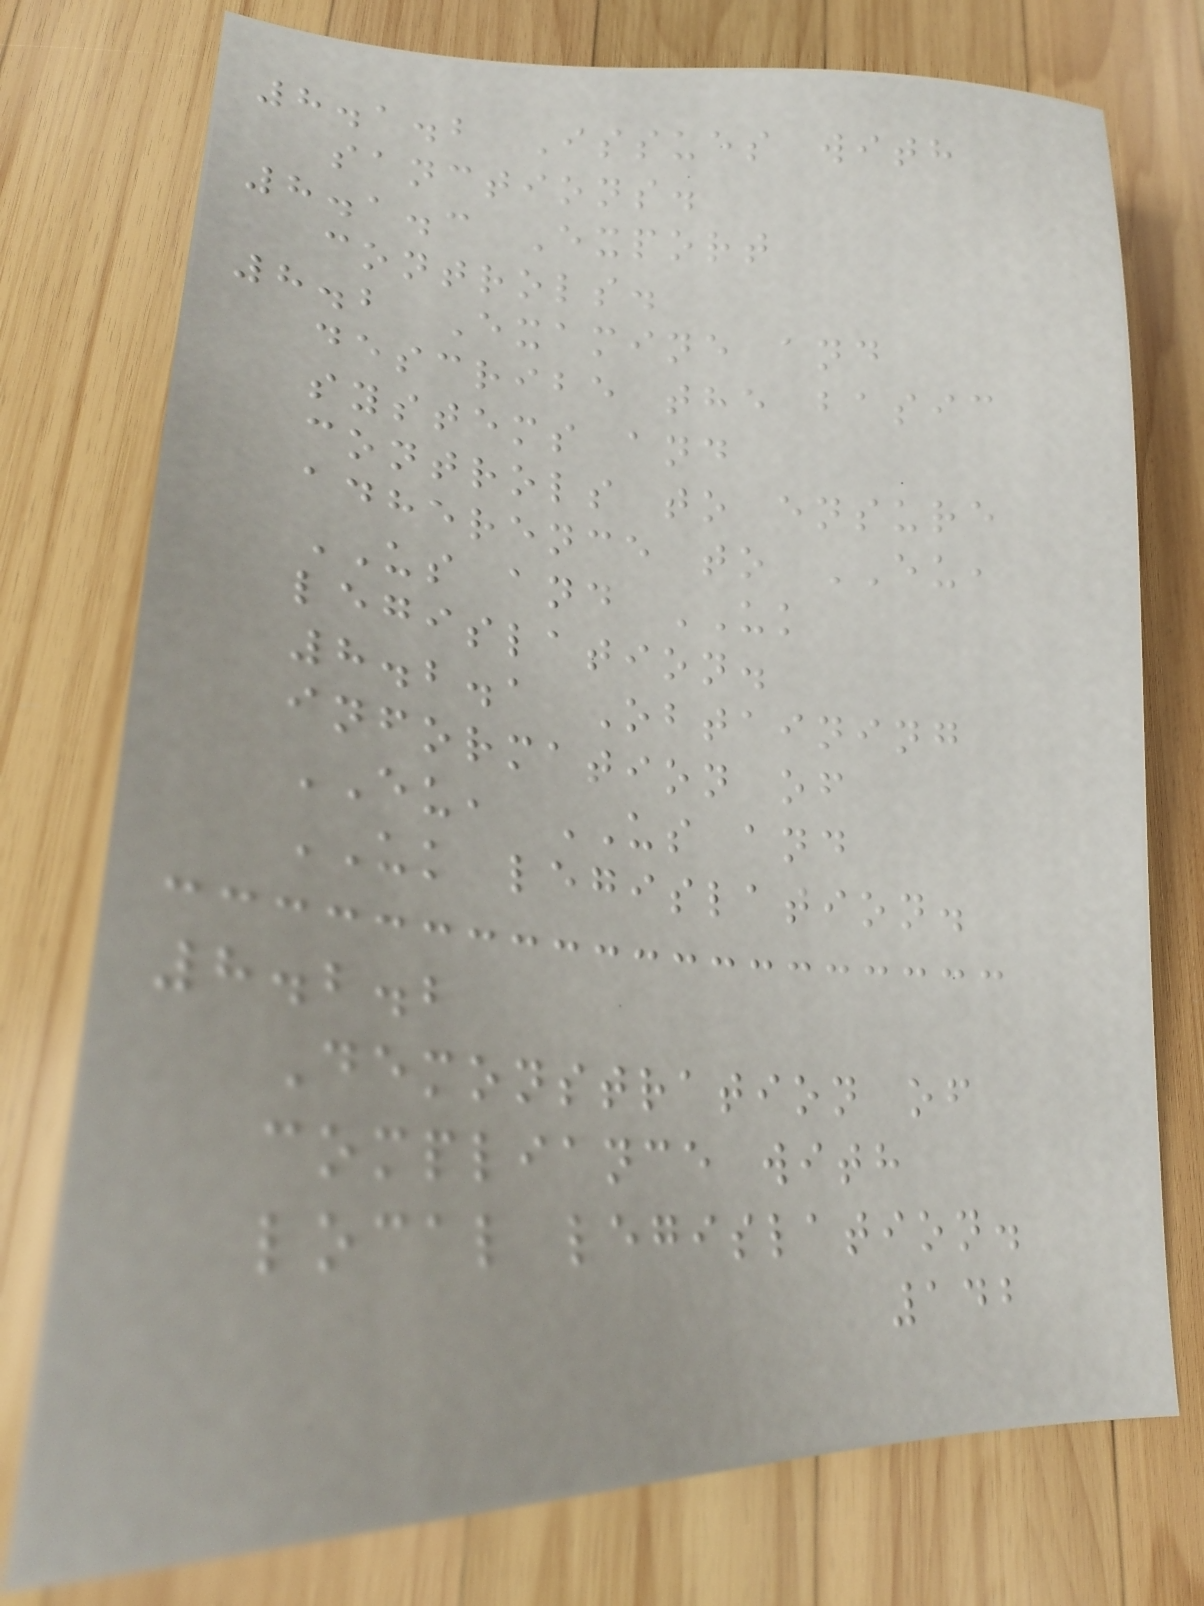8.1.2 Issues with
sanctions.
8.1.3 Export
controls.
8.2 Examine and
describe the basic
systems and
controls to ensure
adherence to EU,
US and UK
legislation.
8.2.1 Obtaining
information of
EU, US and
UK legislation.
8.2.2
Demonstration of
compliance with
local legislation.
142
